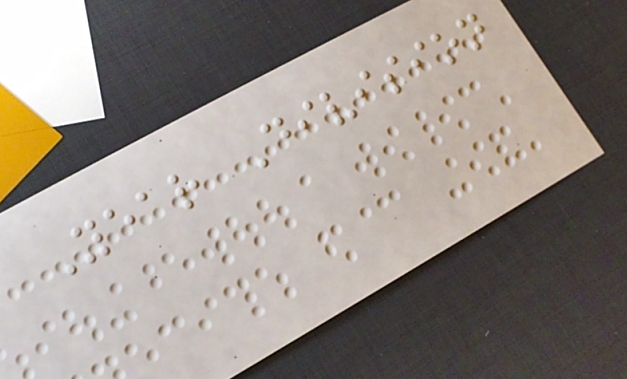Year Division
